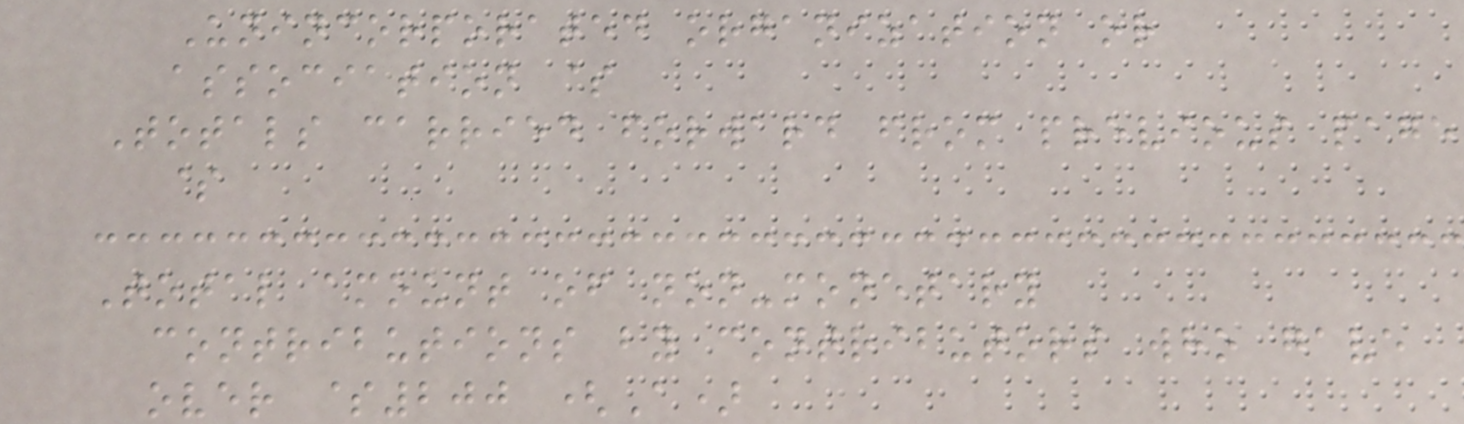Unincorporated organization or
association $
Totals carried forward from previous page
$
Total amount of non-monetary
contributions by contributors who gave
over $200 (A)
